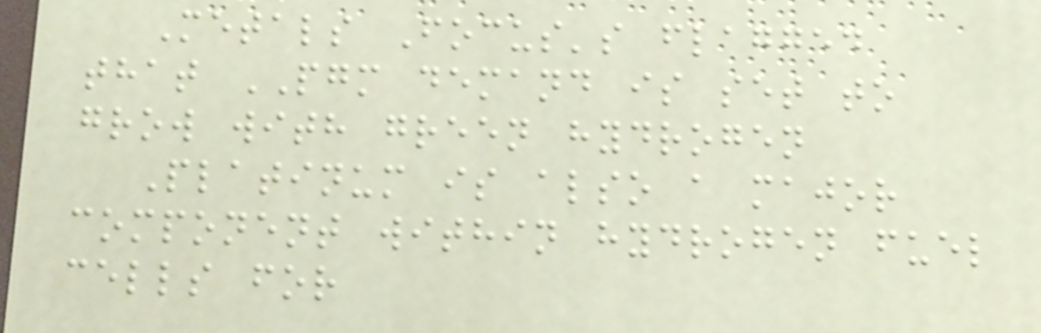Metals Focus's flagged
that PGM demand is set to
grow with green hydrogen
Platinum is also a major
component within hydrogen fuel
cells for
